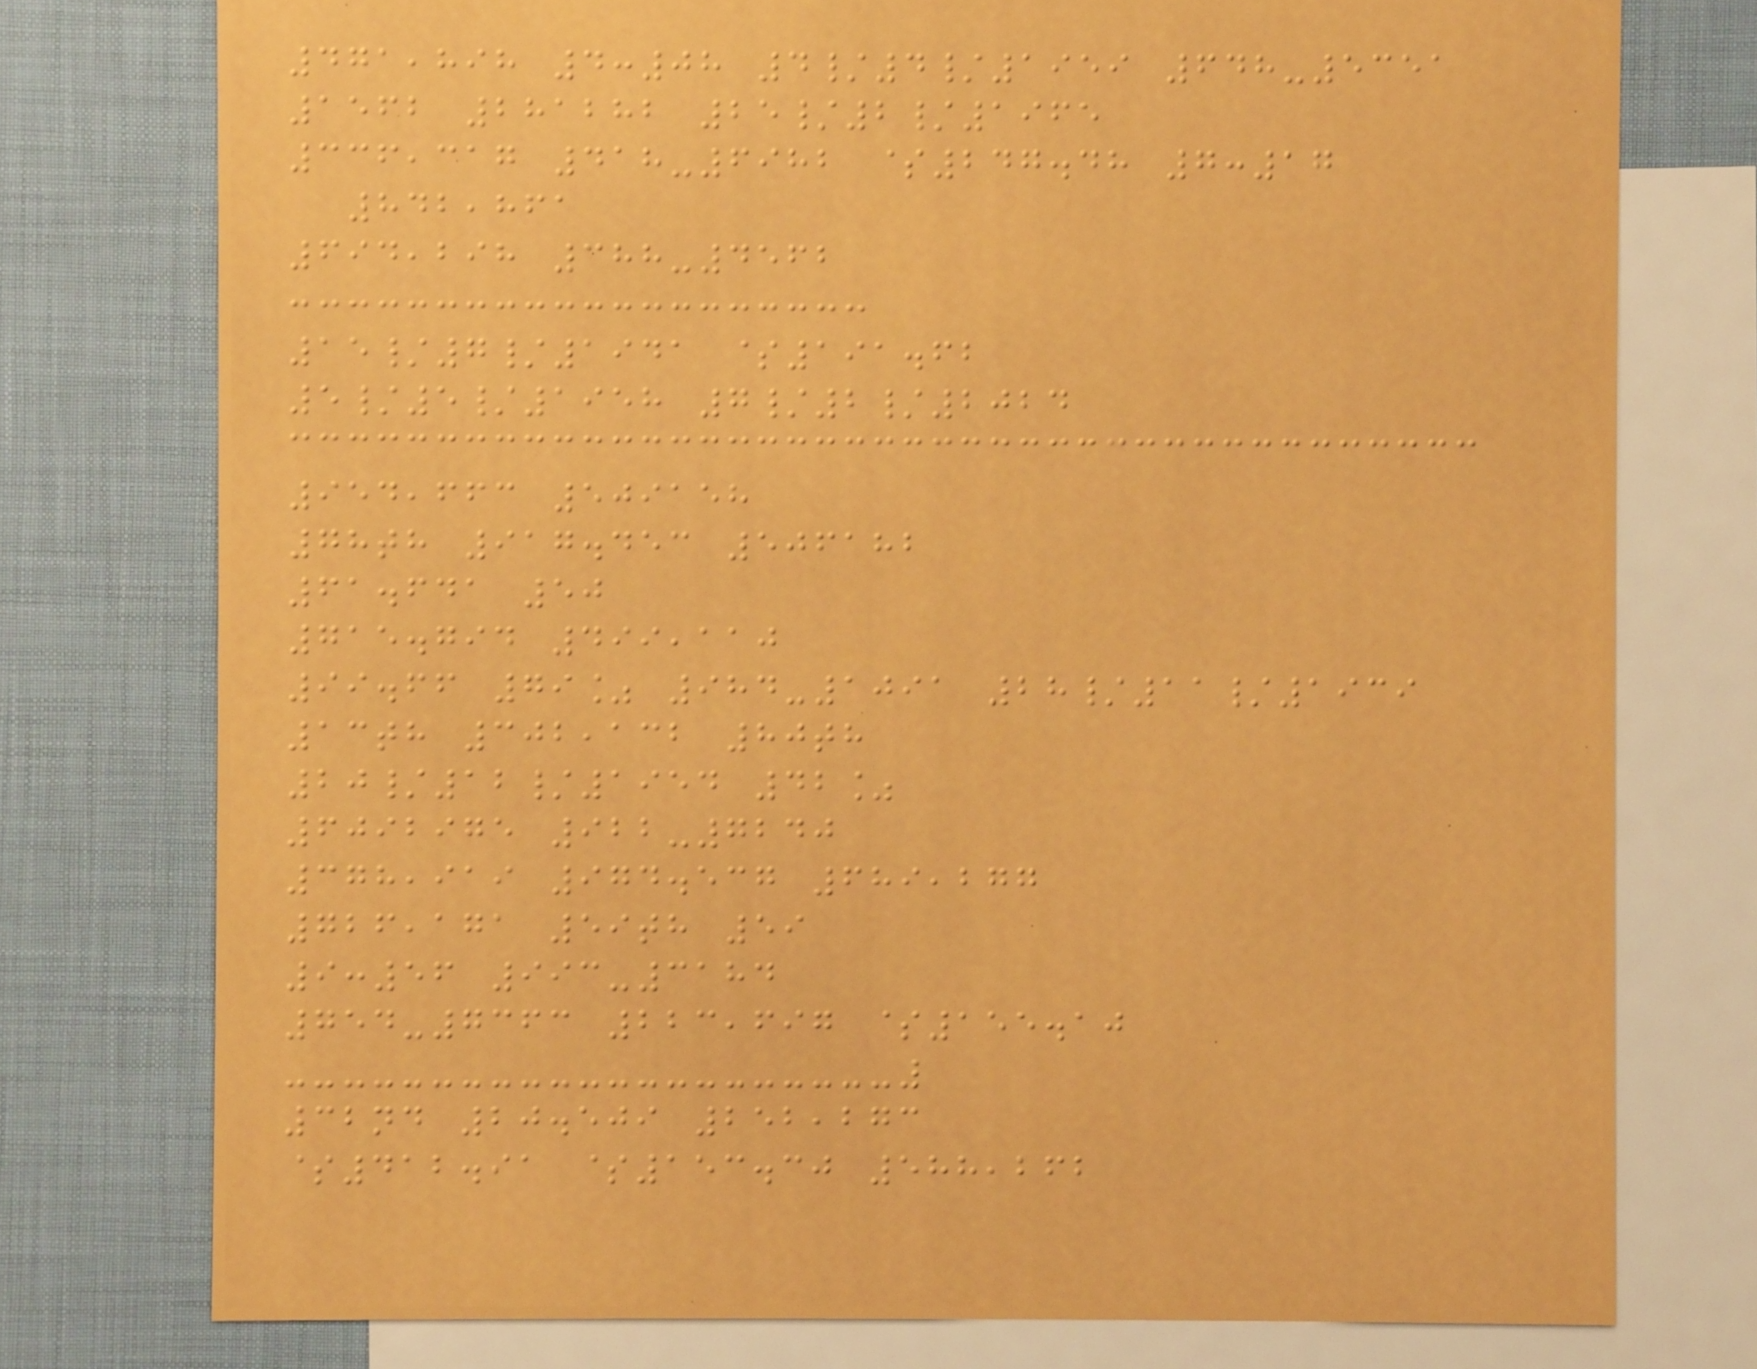471,898 4:08 4/4/1959 648-5351
1562 281282 25/2/1965
336,317 418-6982 $247.48 7:17
842,861
694,298 388-4562
15/7/1941 $191.62
5/5/1958 7/2/2024
954,663 509158
78th 917.453 506182
61.641 50
715.794 499,110
99.66 79% 984-1091 28/11/1939
13th 302,132 80th
20/12/1954 42%
6092975 922-7240
378,919 974.537 689,277
726,171 59th 59
9:56 993-3184
754-7363 223,697 $155.10
32nd 20.509 252,273
$412.91 $153.30 588,262
